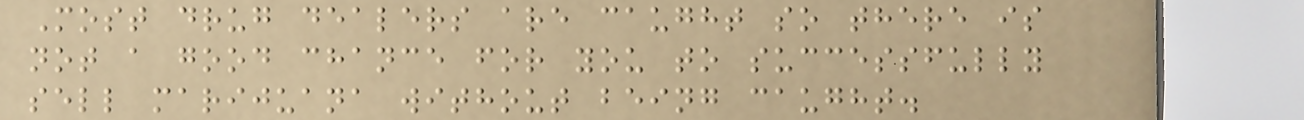Most drug dealers are caught so there is
not a good chance for you to successfully
sell marijuana without being caught.
